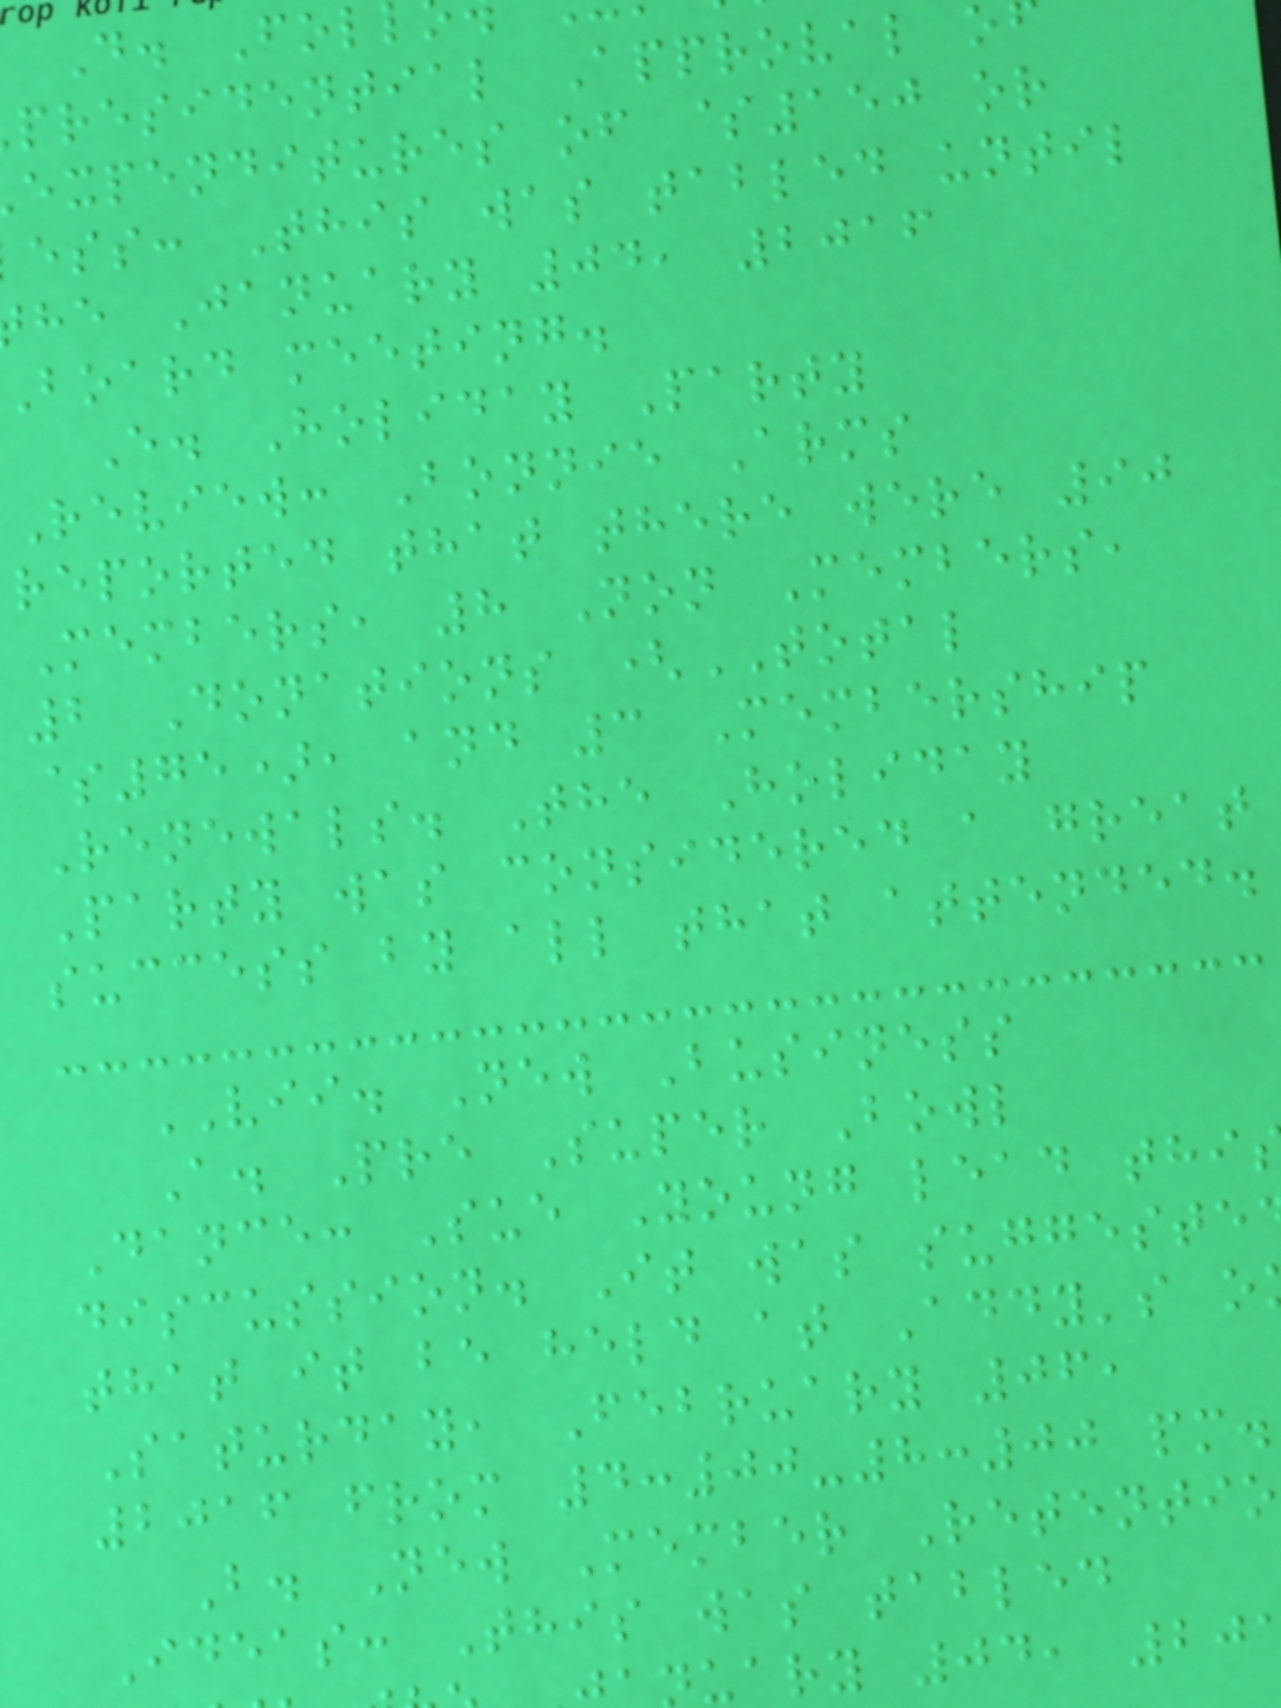D. Fol
presidential Approval o
expenditures of $150 or
ess: This was tabled until
he January 04, 2016
board meeting.
E. Holiday Party
Review: Bonnie Arms
reported that there were 90
Members, 8 Non Members,
2 Donations (TOTAL
$75), and 3 Membership
Renewals. The Holiday
Party was considered a great
success by all that attended.
VII. New Business
A. Pre Super Bowl
Dance: Sue Young lead thi
discussion. It was suggeste
that it be held at Addy's o
Saturday, February 06,
2016 from 4:00-8:00 pm.
B. New Member Retentio
Ideas: This was tabled
uary 04, 20
